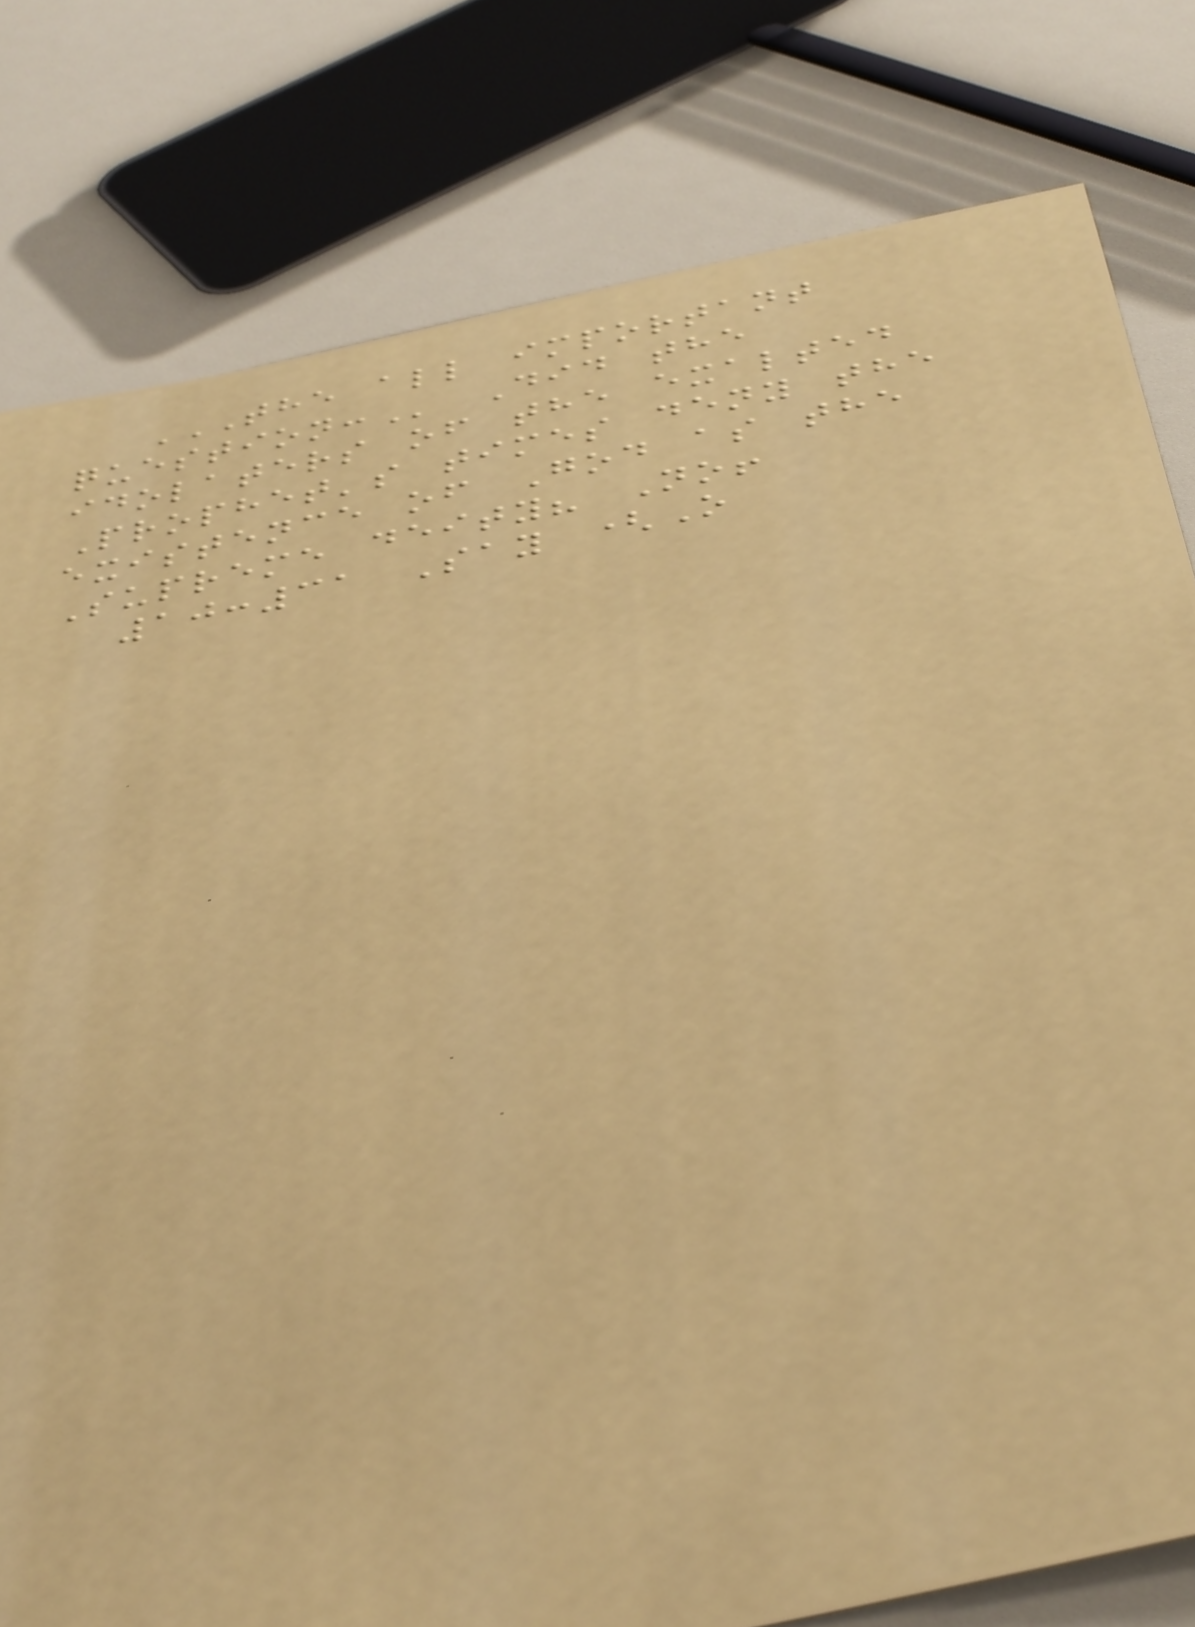THE ALL IMPORTANT
QUESTION: Did the
idolaters of the exalted
Prophet's times deny the
existence of God as the
Supreme deity? No!
10:31 Say (O
